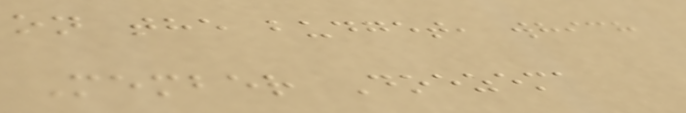on the budget, which
Member Doezema
